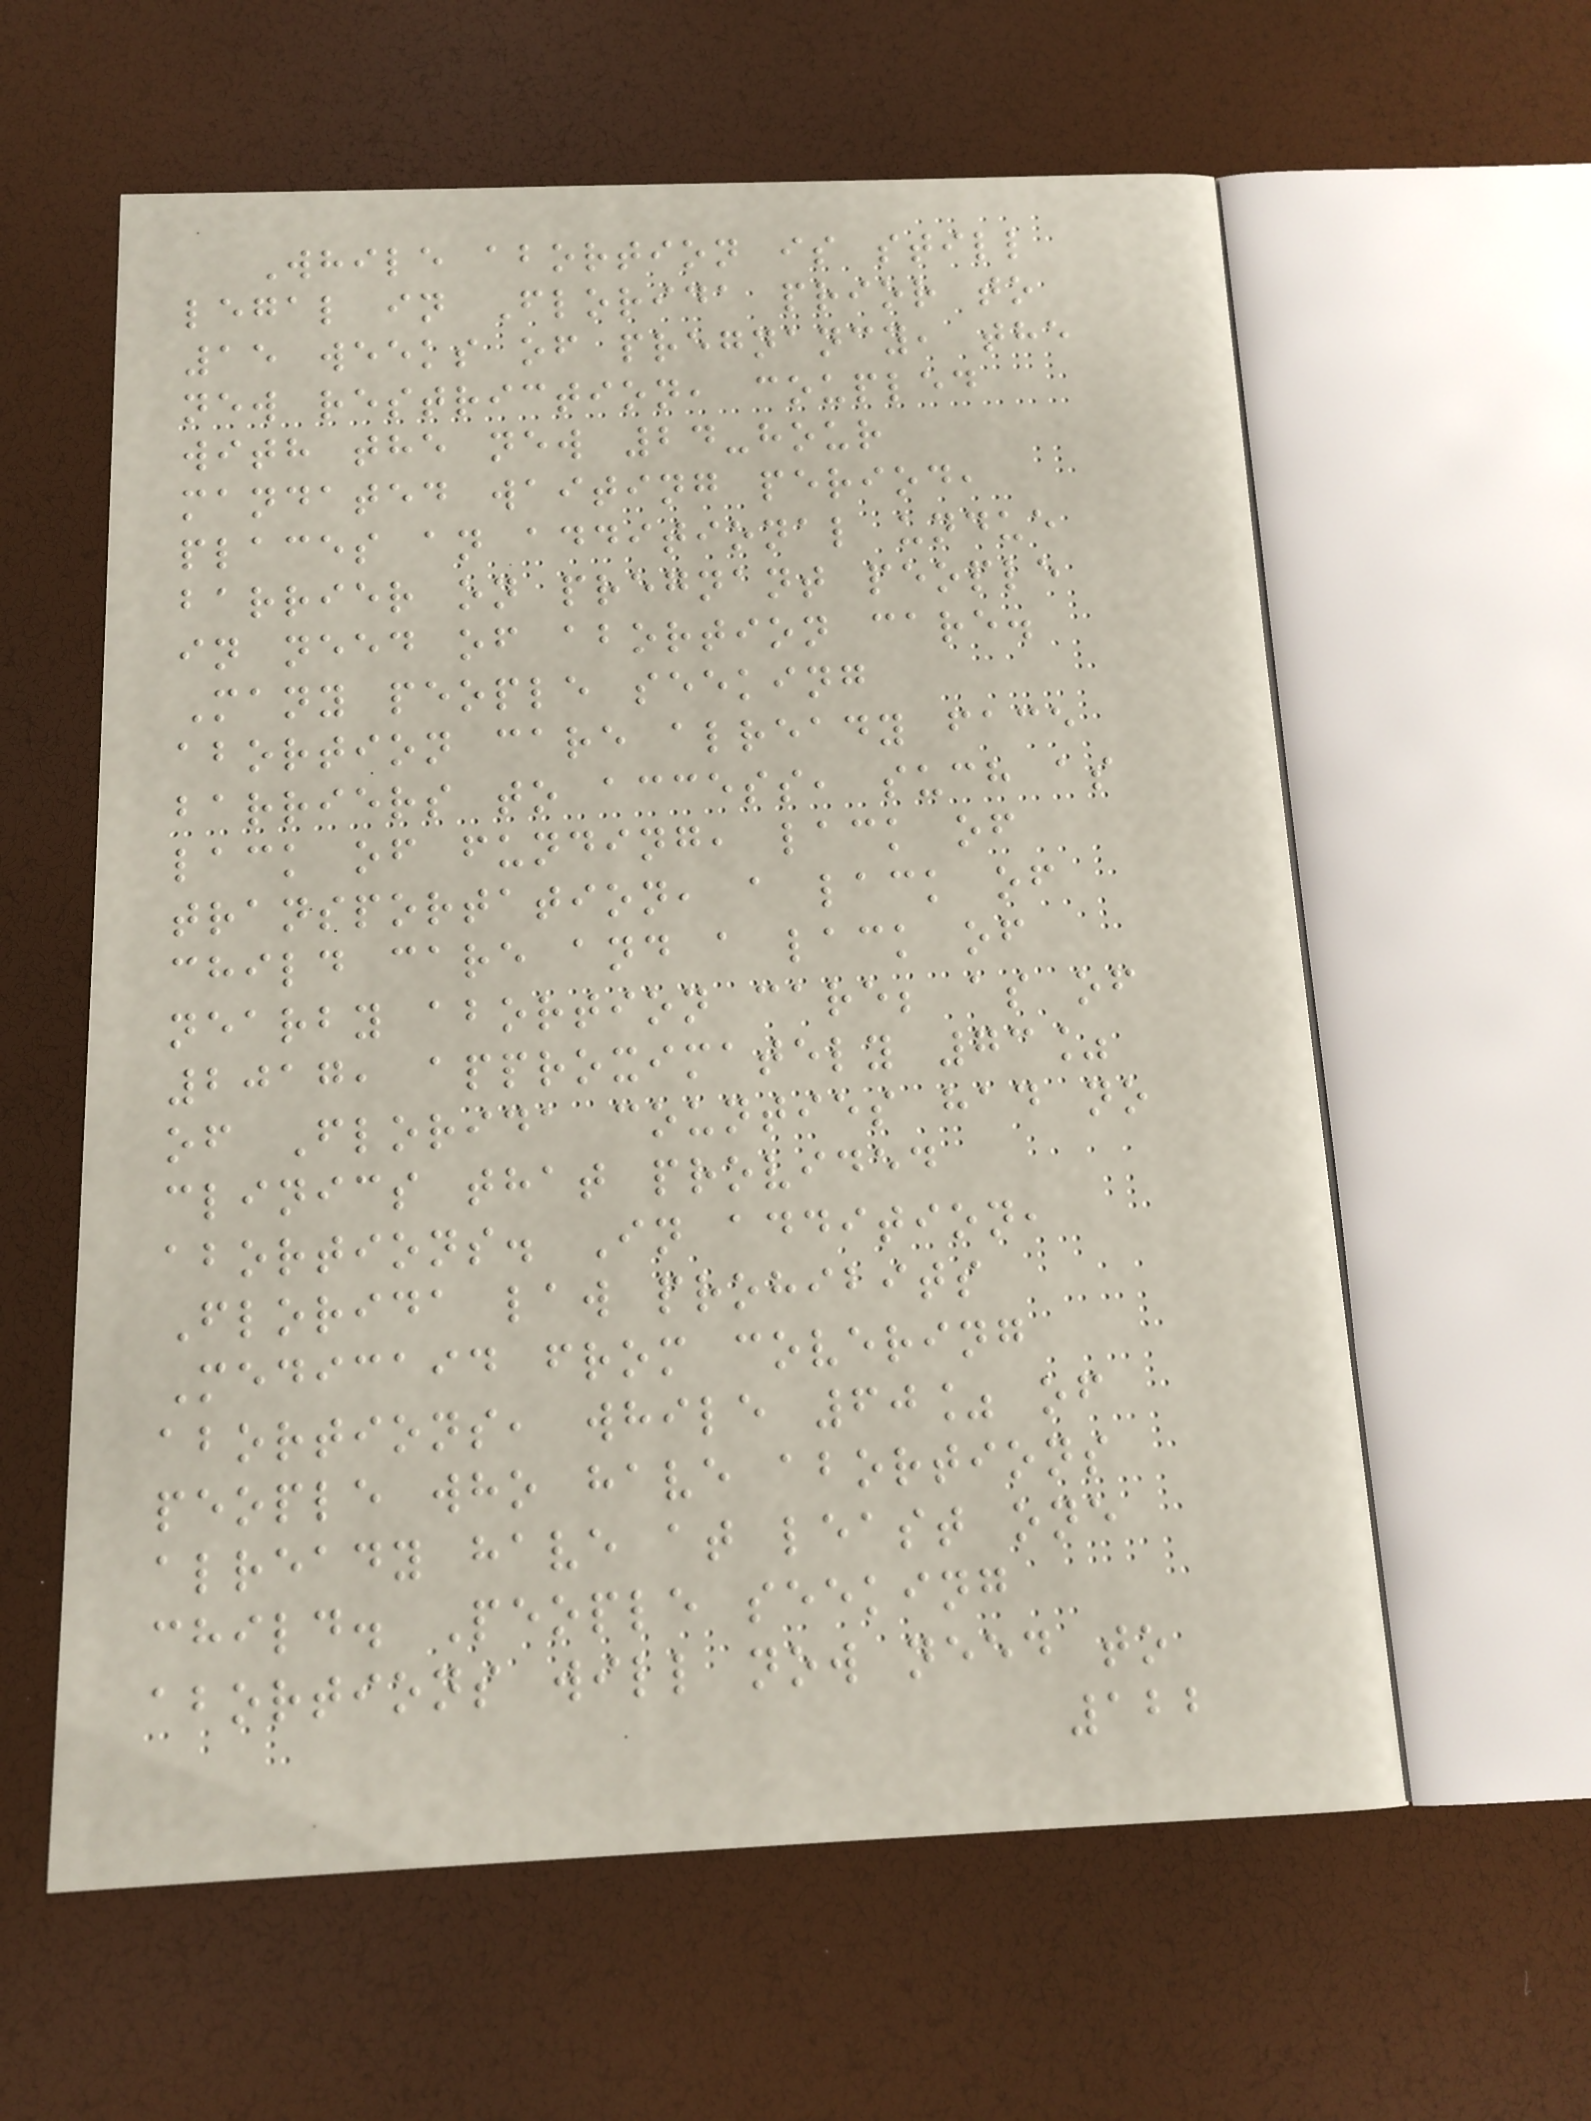While abortion is still
legal in Florida prior to
15 weeks of pregnancy, the
new restriction, coupled
with the new 24-hour
mandated waiting period,
places an additional undue
barrier on pregnant people
in need of abortion care.
Many people seeking
abortion care already face
barriers to access, such as
lack of funding, lack of
transportation, a lack of
child care and a lack of
nearby abortion care; as of
2017, approximately 73%
of Florida counties had no
clinics that provided
abortions. In addition,
Florida law prohibits
Medicaid from covering
abortions, while 60% of
people who have abortions
already have at least one
child. People seeking
abortions will now need to
122
